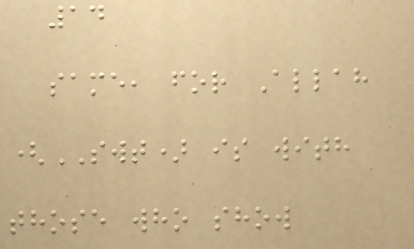14
same, for Allah
(SWT) is with
those who show
